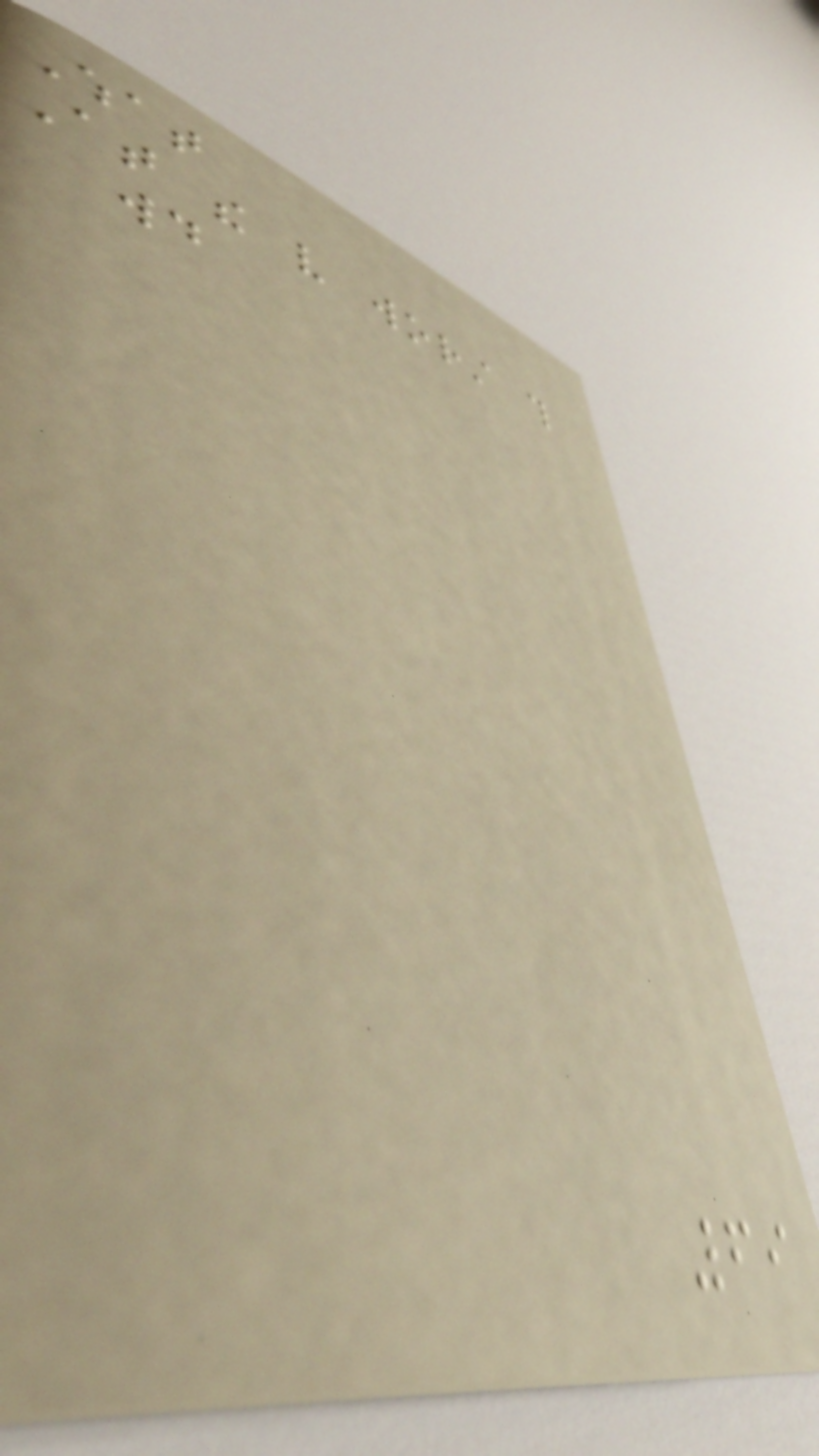What
At the very worst this
would
69
